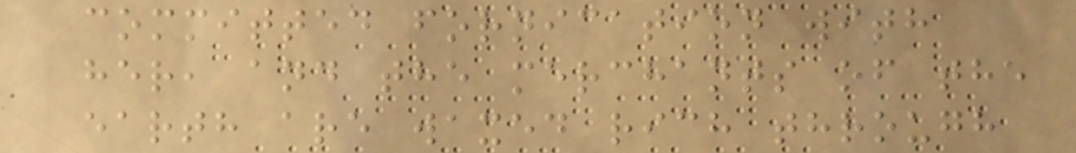committed fornication with
her, and the merchants of the
earth are waxed rich through
